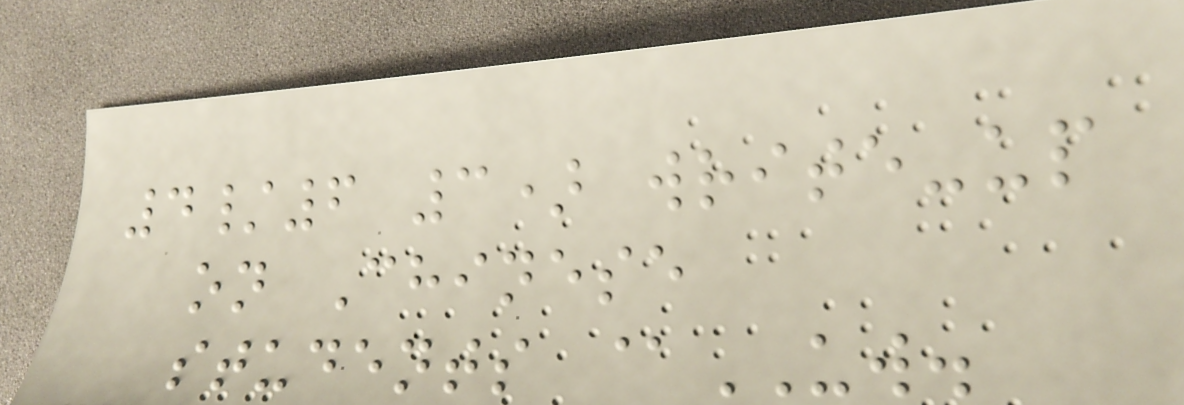4/6 3) write-up
on Chinese
students @UW.
